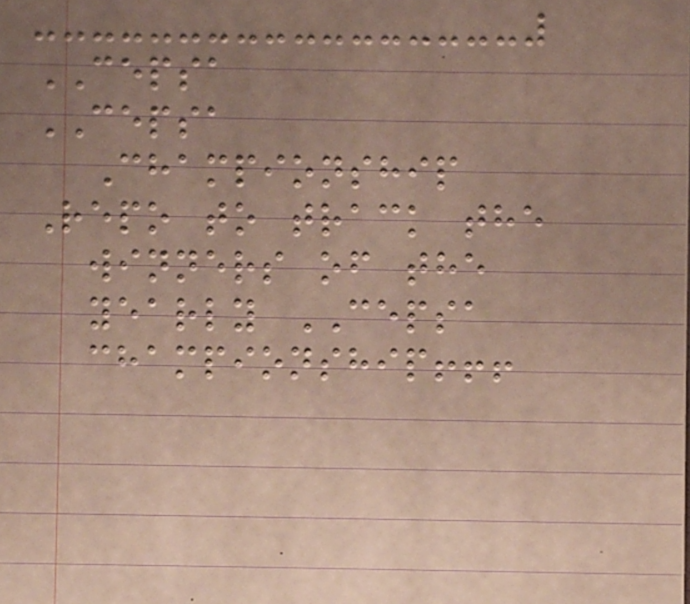CEPSA
CEPSA
Championship
Repo to track the
winners of the
yearly CEPSA
championship!!!
